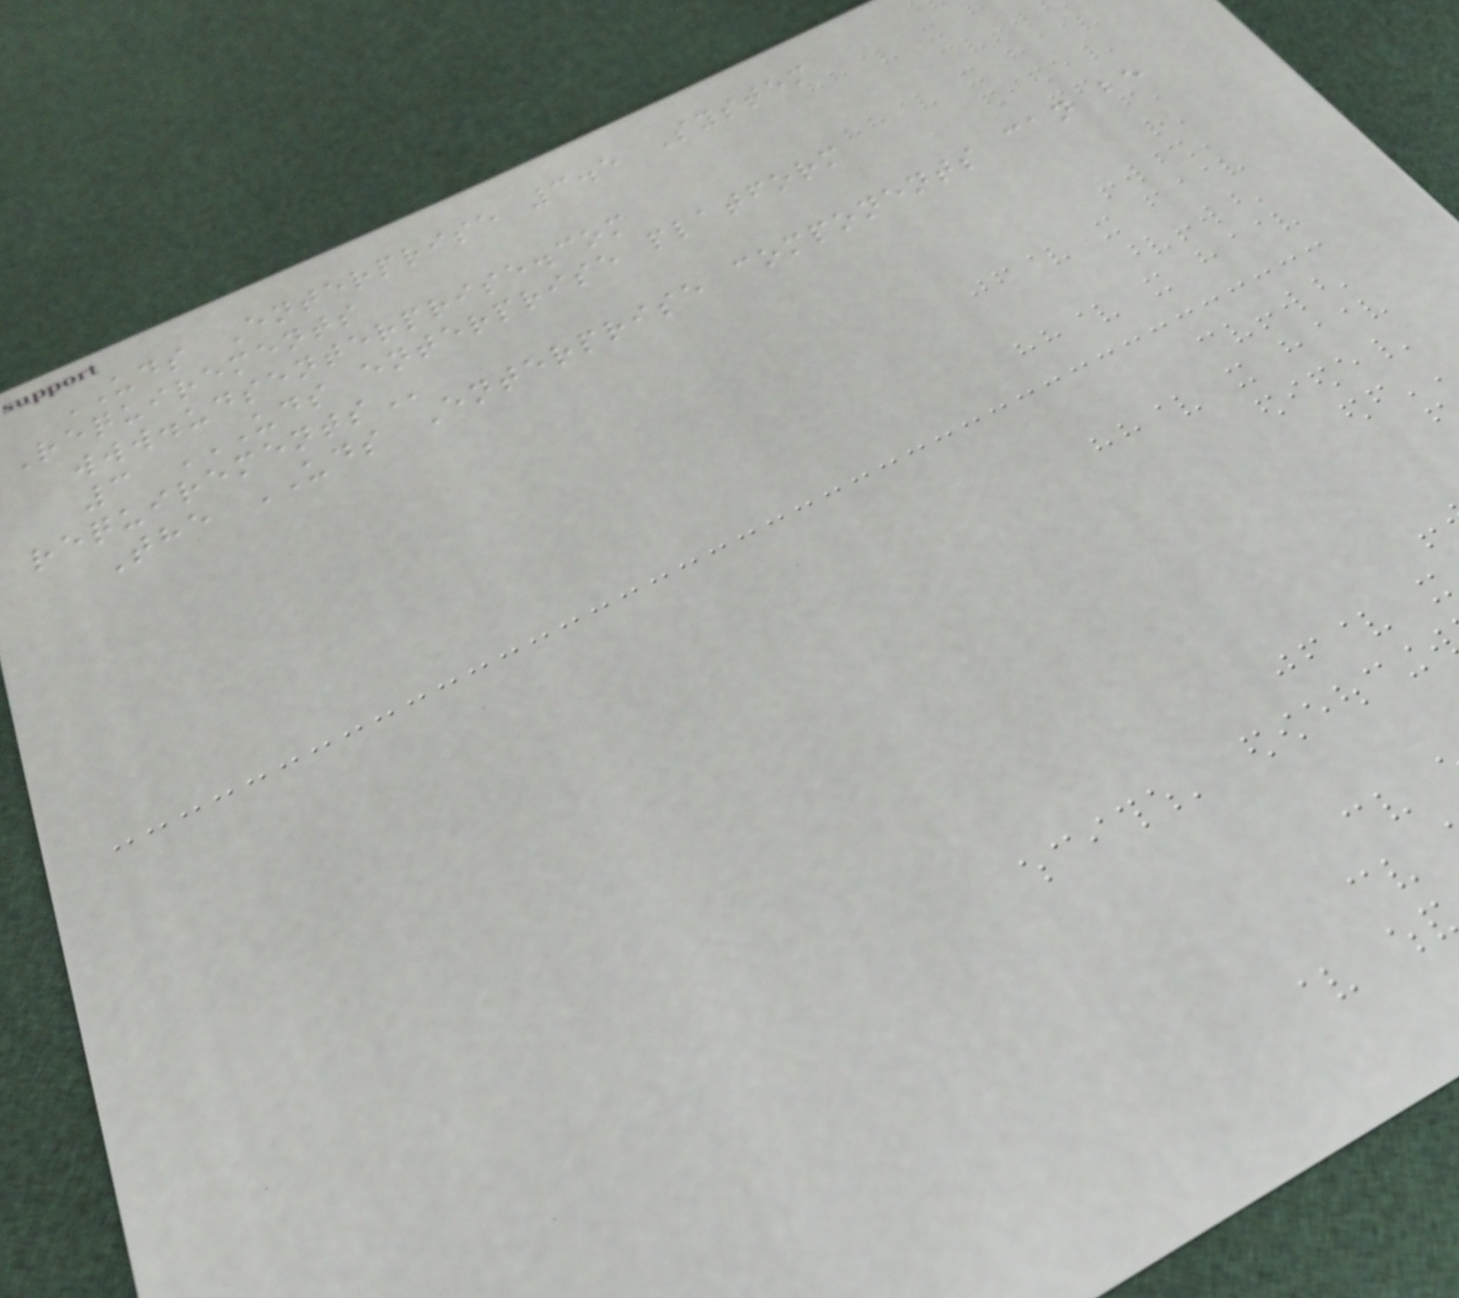UDS Enterprise 3.5 System
Requirements
www.udsenterprise.com
3 UDS ENTERPRISE PLATFORM
REQUIREMENTS
The UDS Enterprise components can be
